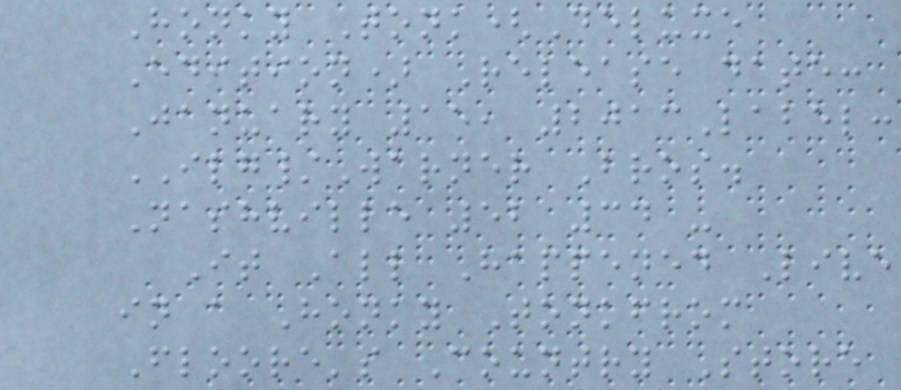Honky Tonk(Deluxe
Edition) Release date:
January 15, 2013Label:
ILG/Warner Bros.
Nashville 52 34 -
It All Happened Live
in a Honky Tonkfrom
Floore's Country Store
